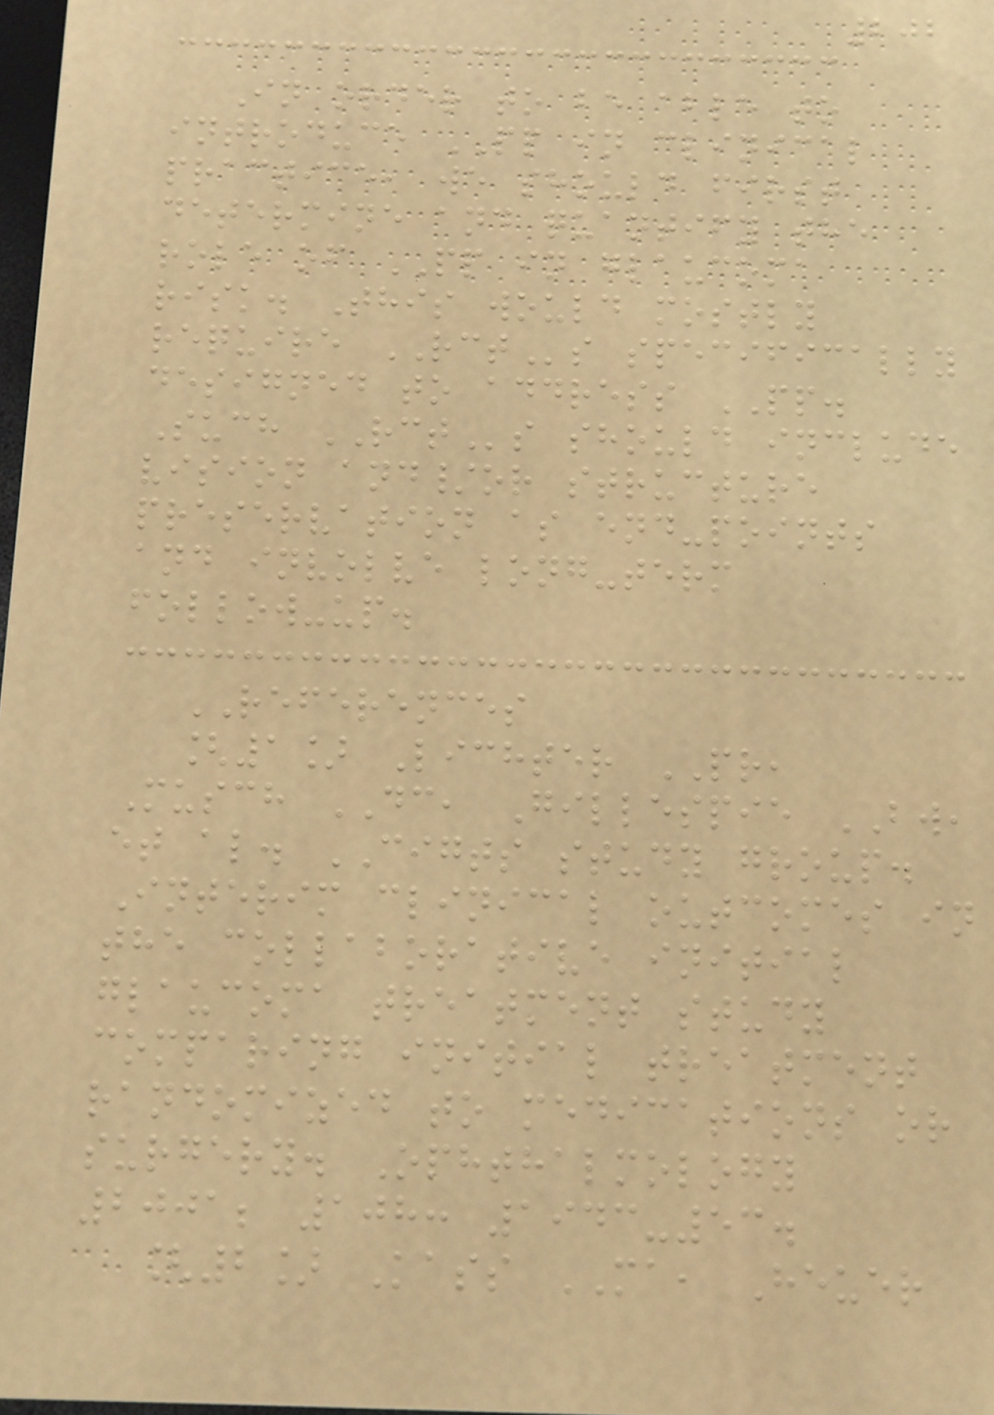202
In order to be able to
introduce PP in clinical
practice, we should first
determine and quantify the
role of PP in glaucoma
risk. This would mostly
require RCTs specifically
designed to address PP.
Such RCTs should include
vision and/or structure
preservation as end-points
and involve long-term
follow-up.
REFERENCES
[1] Lichter PR,
Musch DC, Gillespie BW,
et al. CIGTS study group.
Interim clinical outcomes in
the collaborative initial
glaucoma treatment study
comparing initial treatment
randomized to medications or
surgery. Ophthalmology
2001; 108: 1943-53.
[2] Kass MA, Heuer
